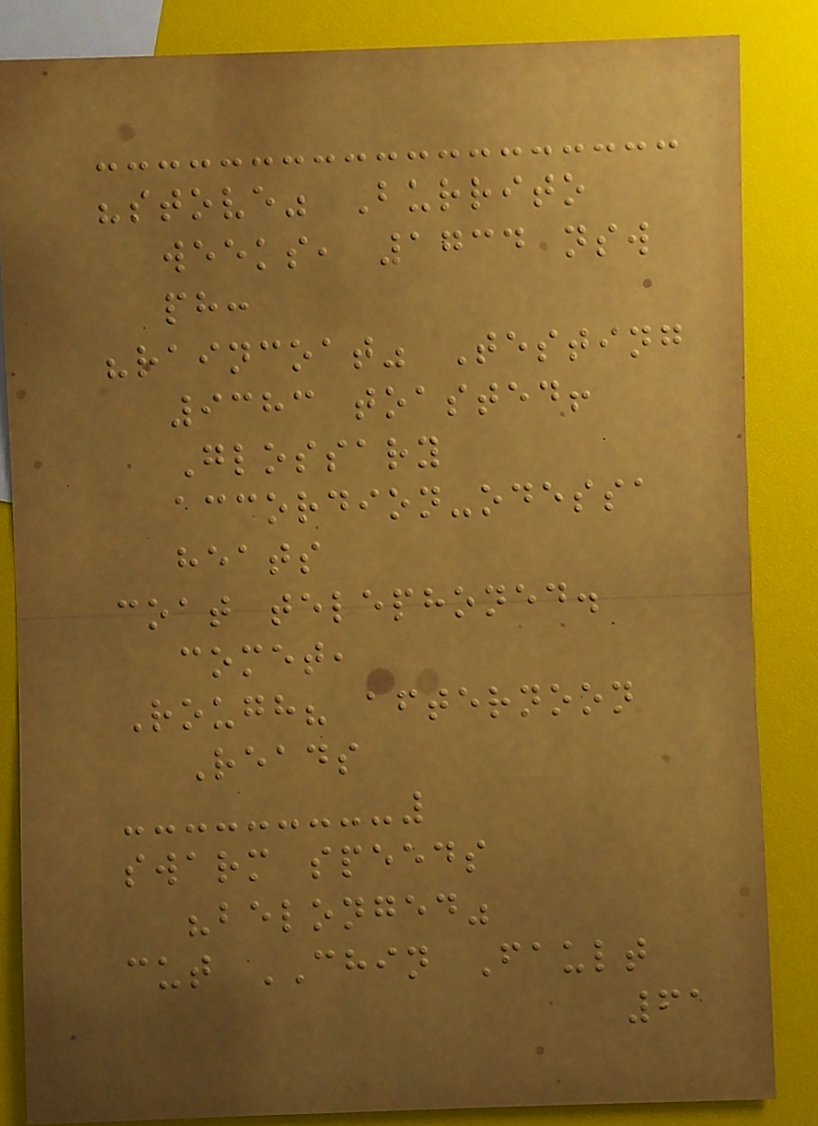"stove" Burrito
weeks, 1734 nsw
ph:
"raincoat" Testing
9383 toasted!
Glossary
accordion-odessa
heats
coat telephoned.
comet,
Rough? afternoon
Reads
swarm speeds
"belonged"
cut CHIN Fault
61
